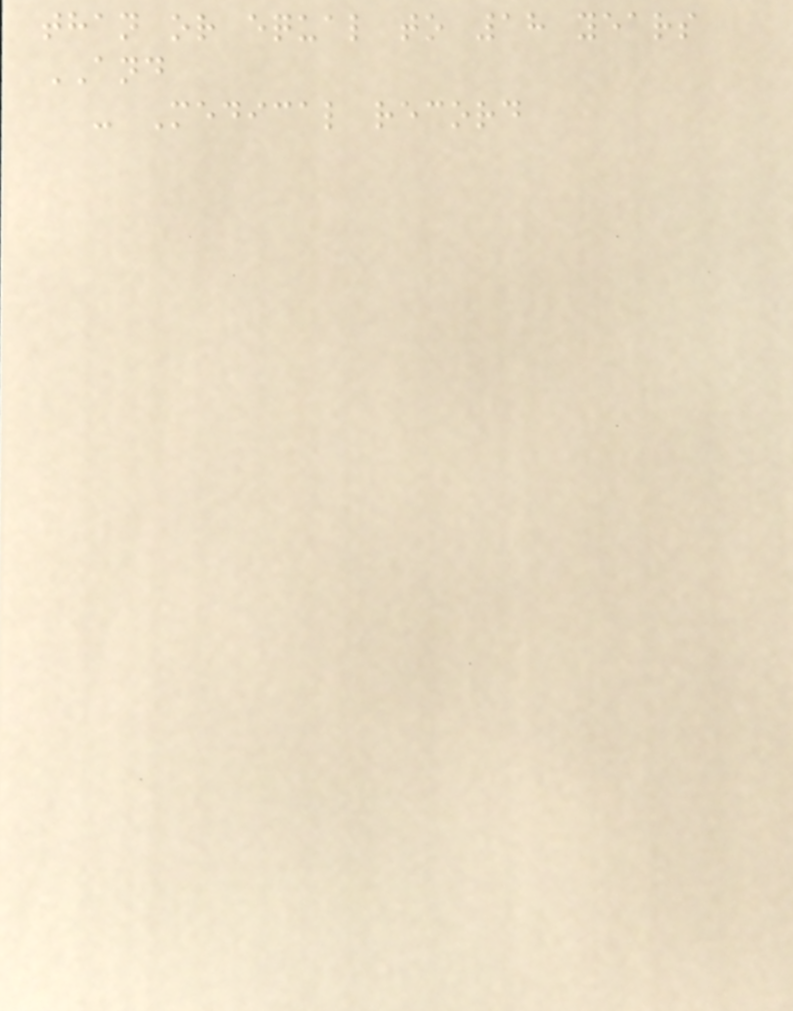than or equal to 18 years
AND
- Medical record
